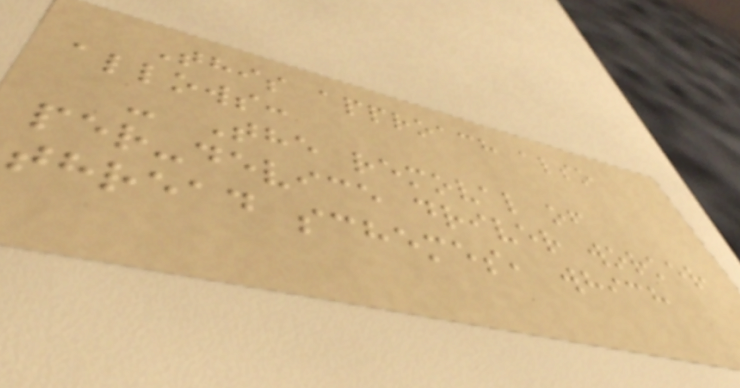This approach also
allows:
- The removal of
per-device driver worker
thread schemes, which
